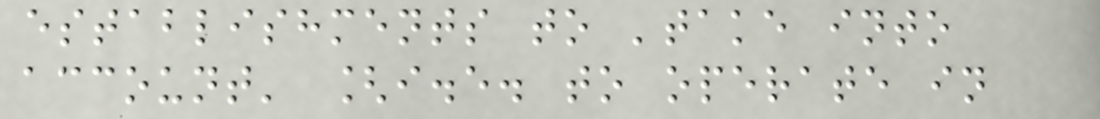establishments to 'take into
account' [i.e. to operate in
